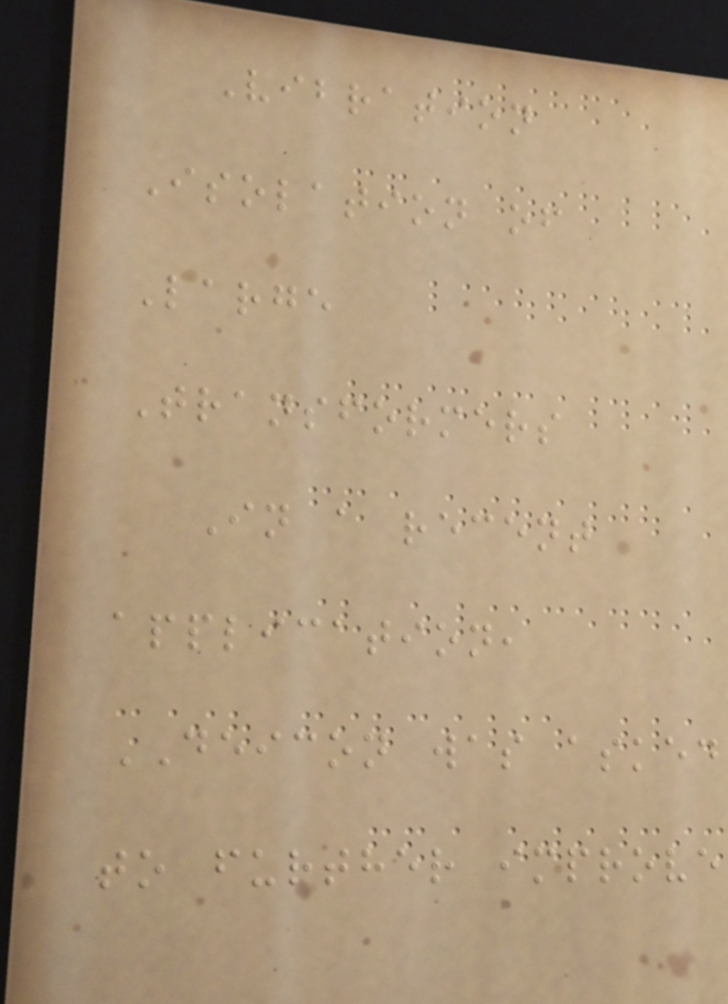Vibration
Isolation of
Large
Transformers
In a recent
application,
DEICON was asked
to further improve
